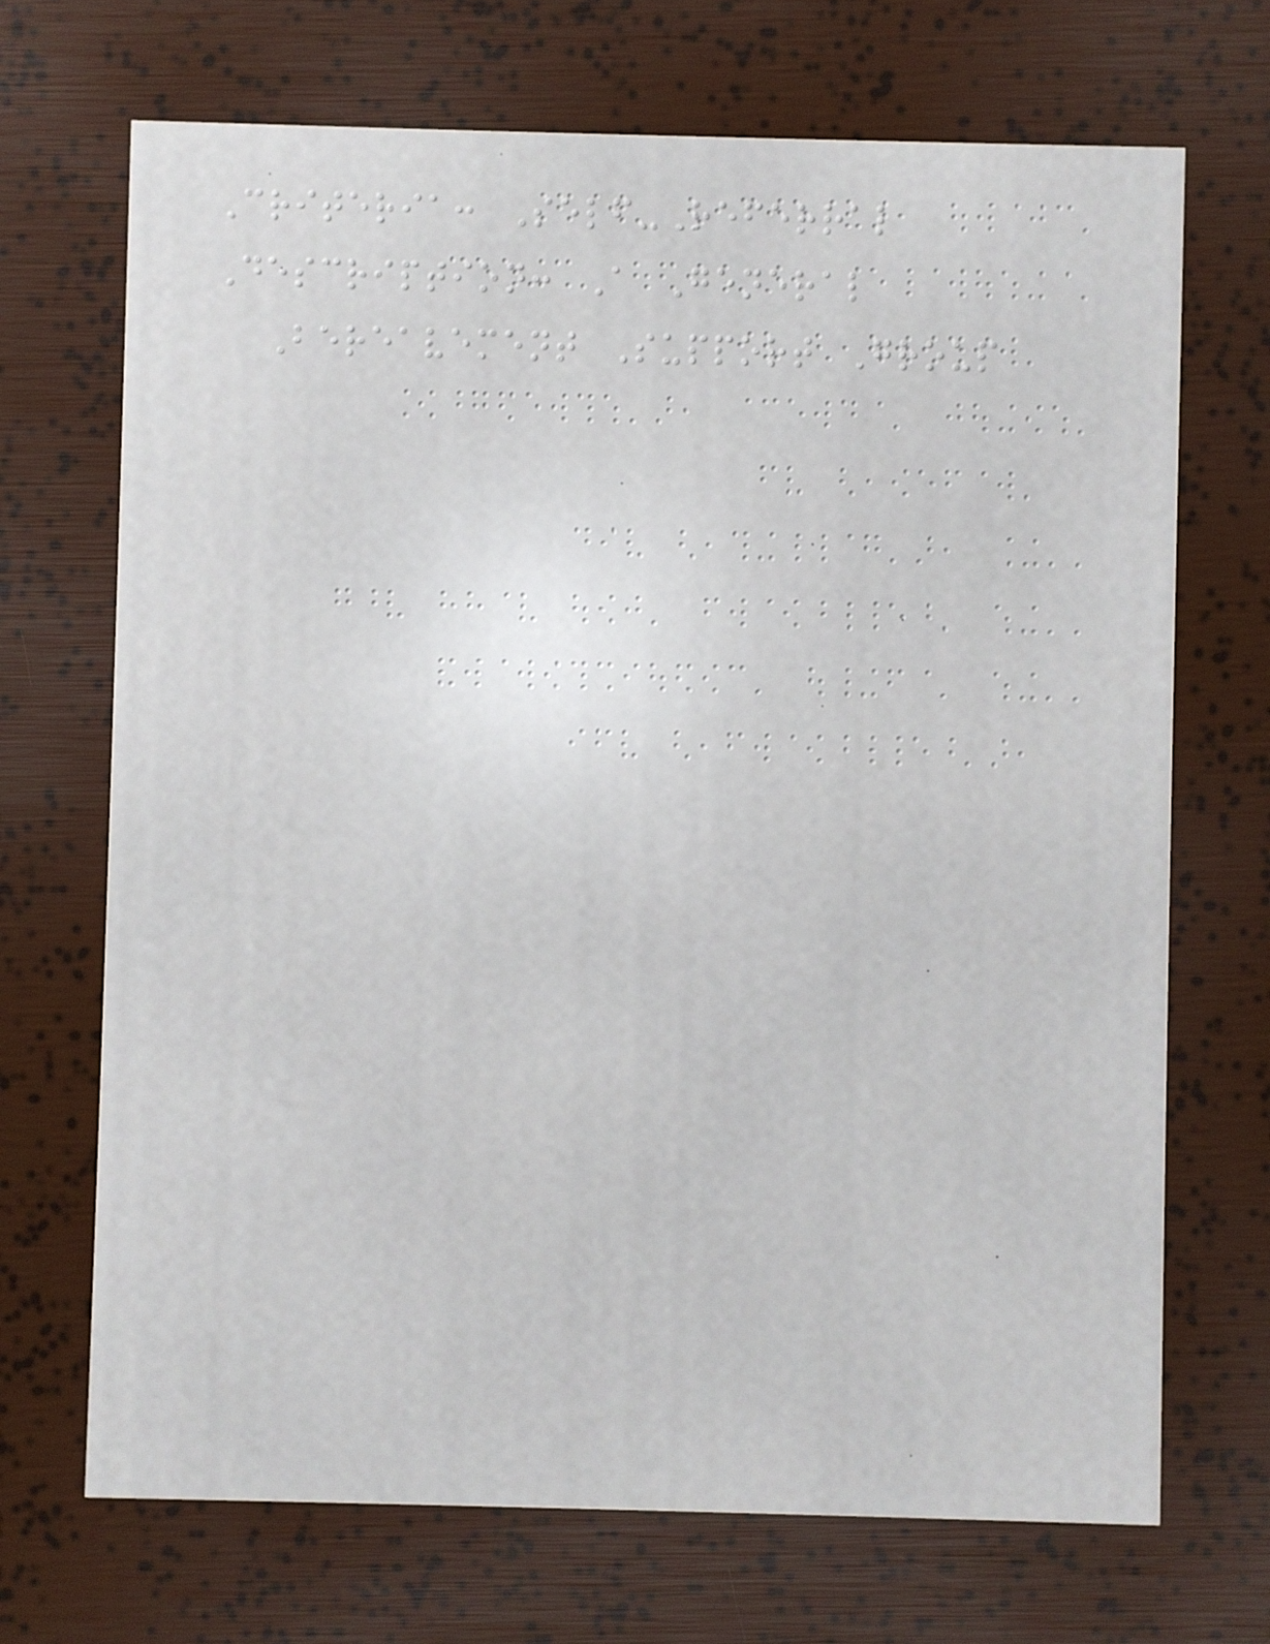Criteria: Self-Referral
Description: A General
Bereavement Support Group
